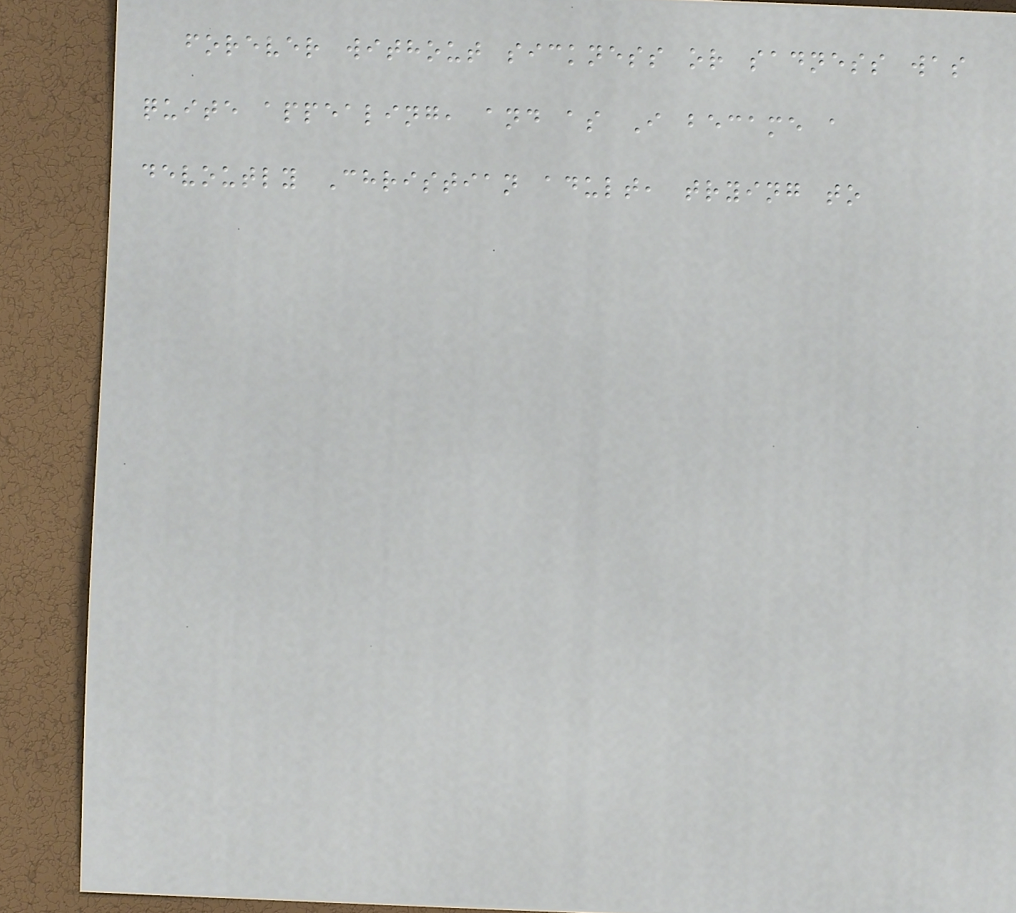forever without sickness or sadness was
quite appealing, and as I became a
devoutly Christian adult, trying to
